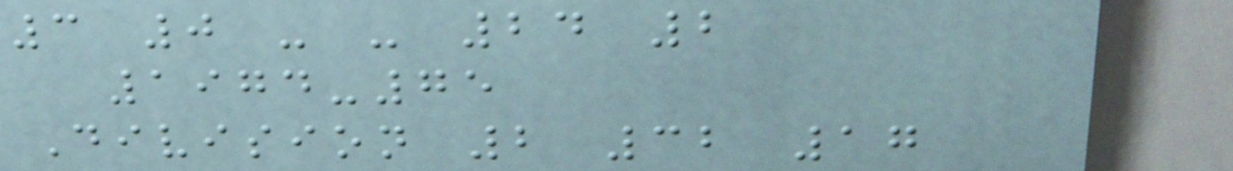3 0 - - 24 2
1974-75
Division 2 32 17
